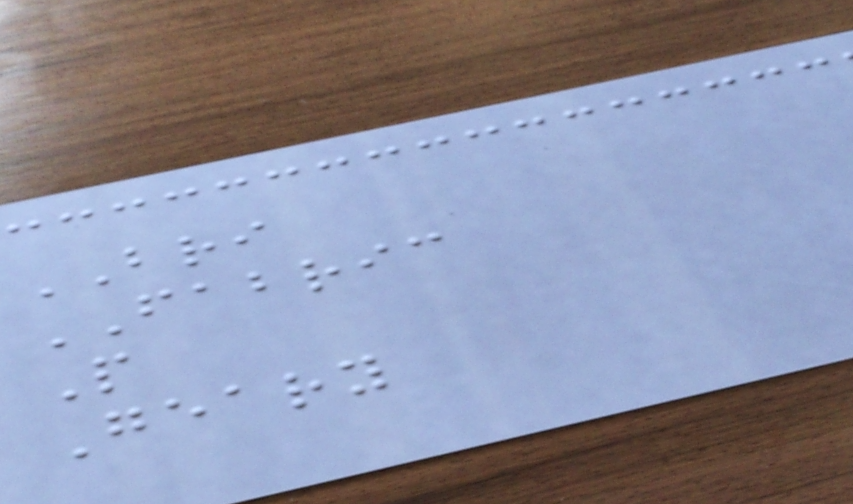BRI
FABRIC
P
Geary
